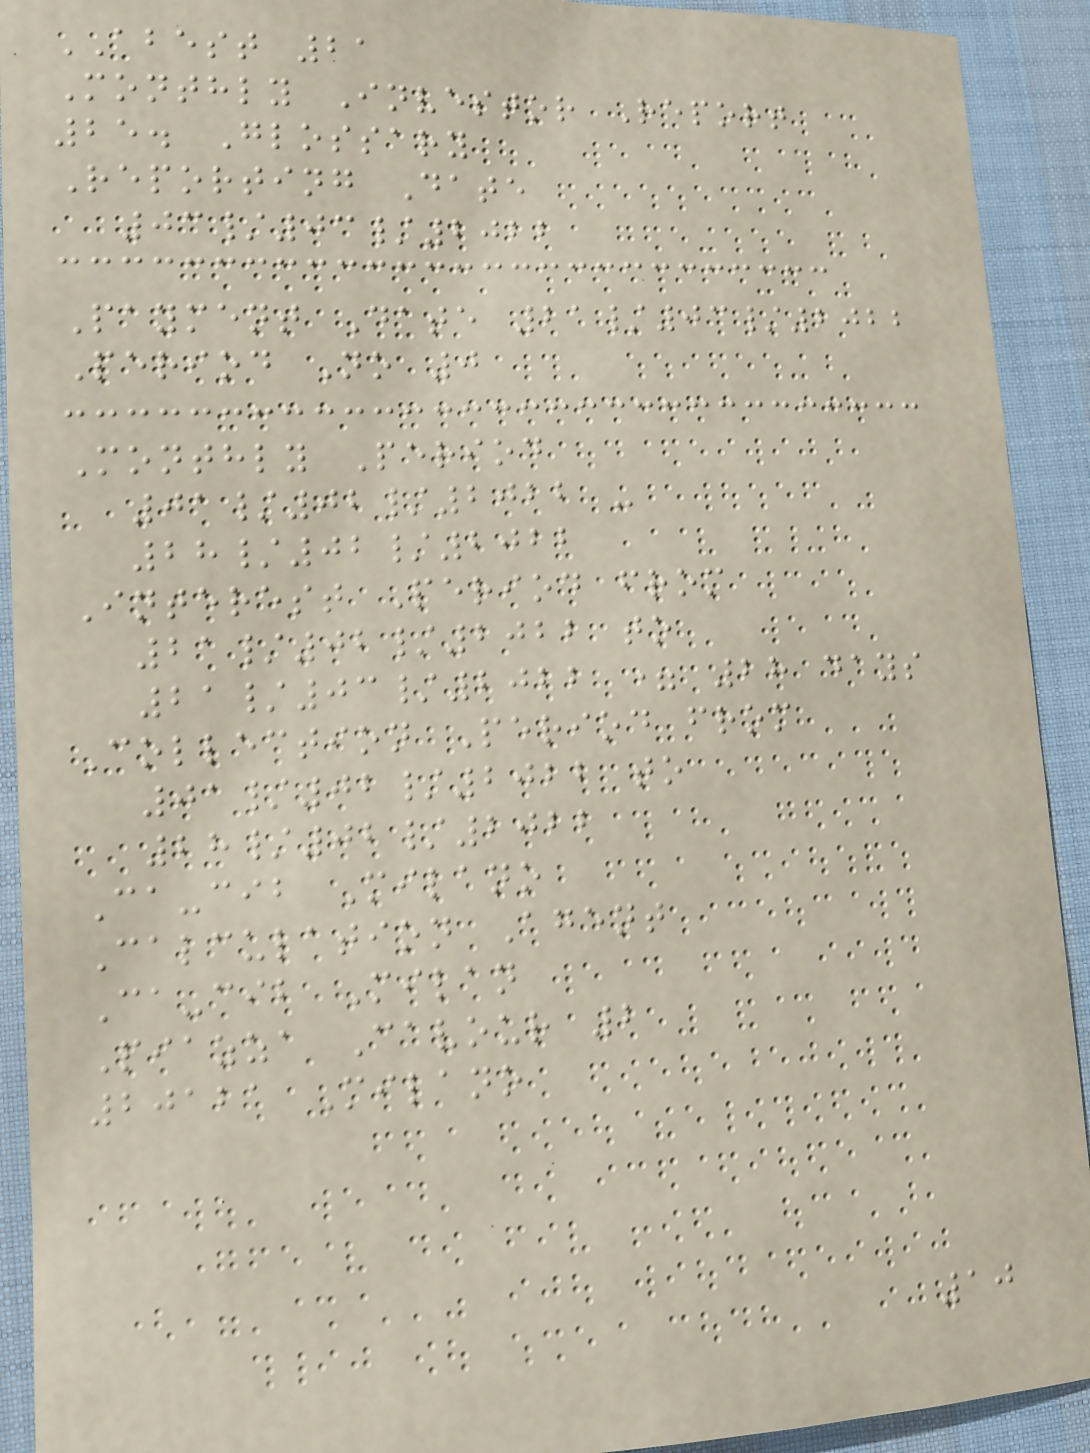ABEST 21
Monthly Investor Report
25. Glossary
Reporting Date
03/03/2022
Payment Date 21/03/2022
Period No 0
Monthly Period
01/02/2022 -
28/02/2022
Interest Period from
21/02/2022 to
21/03/2022 = 28 days
Collection Period from
01/02/2022 to
28/02/2022
Ca-cib Milano
Calculation Agent
Ca-cib Milan
Piazza Cavour 2
20121 Milano
10
